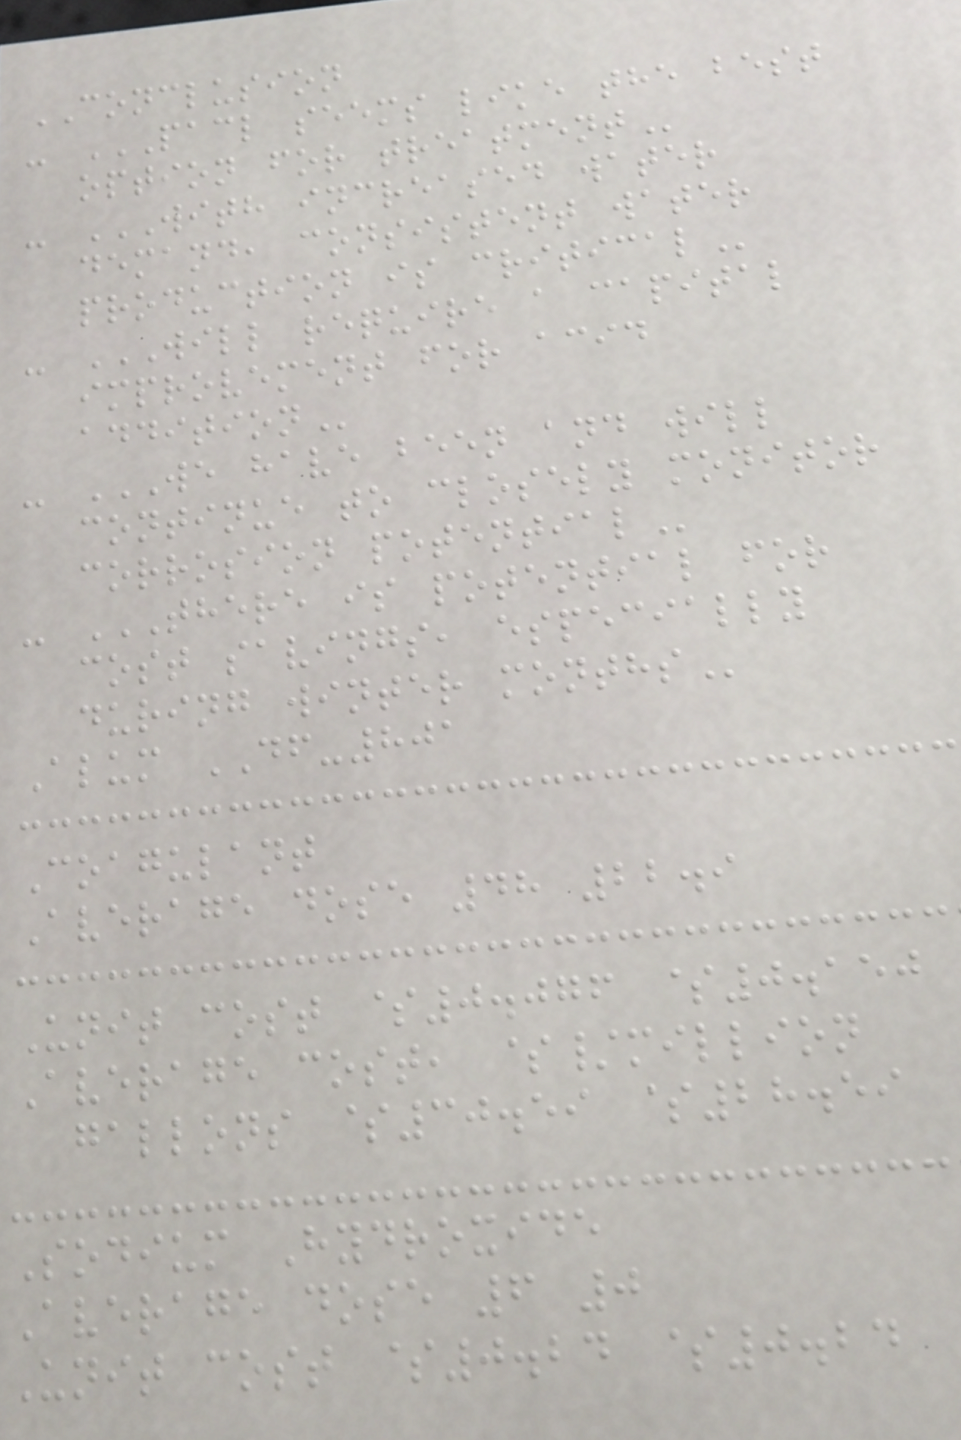CONCLUSION
- PACL SEEMS LIKE THE BEST
OPTION FOR TREATMENT
- WITH INCREASED WATER
DEMAND, CONSISTENT WATER
PRODUCTION IS CRITICAL
- WILL REQUIRE A CAPITAL
IMPROVEMENT FOR ACID
ADDITION
- WE HAVE BEEN AND WILL
CONTINUE TO CLOSELY MONITOR
CORROSION POTENTIAL
- THERE IS POTENTIAL FOR
COST SAVINGS, ESPECIALLY
DURING WINTER MONTHS
Alum DF-801
Coagulant
Average dose 48 22.9
Unit cost $0.076 $0.150
Average cost, $/million
gallons $30.59 $28.59
Sodium Hydroxide
Average dose 6 0
Unit cost $0.24 $0.24
